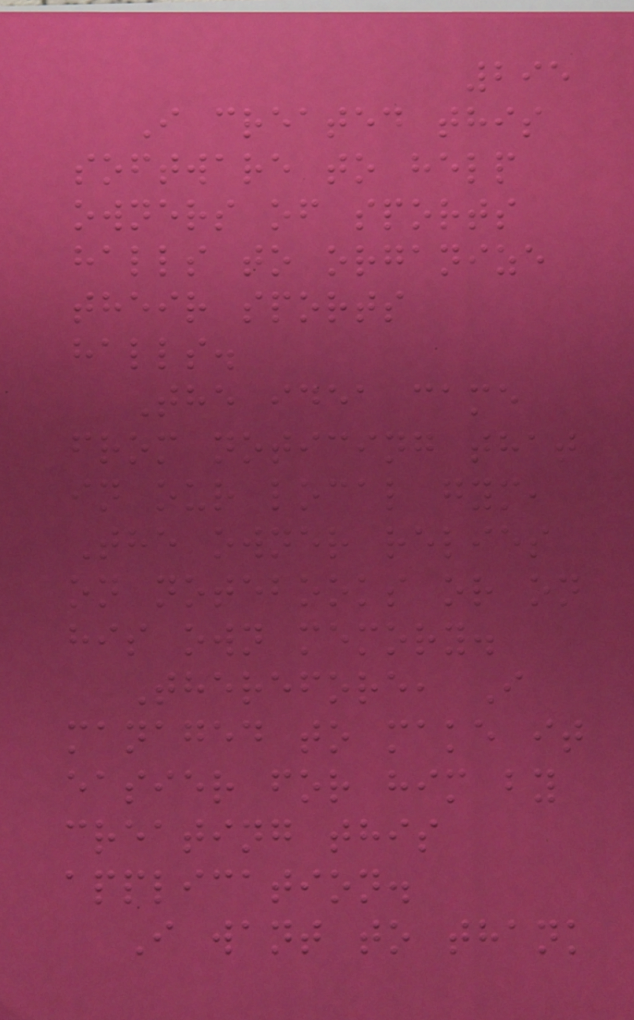295
I created this
software to help
owners of sports
halls to organize
their sports
halls.
The idea came
from noticing that
in our local gym,
The owner relies
on notebooks or on
his own memory.
Therefore, I
managed to make it
easier for him by
creating this
application.
I want to thank
